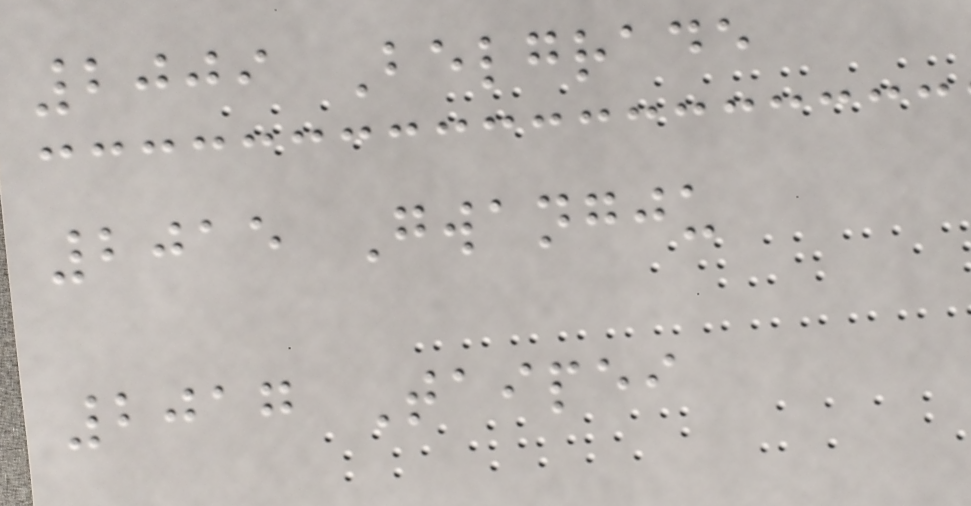2009 Belgrade
2015 Gwangju
2017 Taipei
